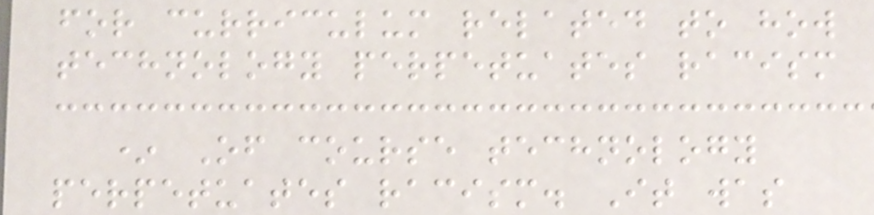for curriculum related to how
technology perpetuates racism
* Of course technology
perpetuates racism. It was
